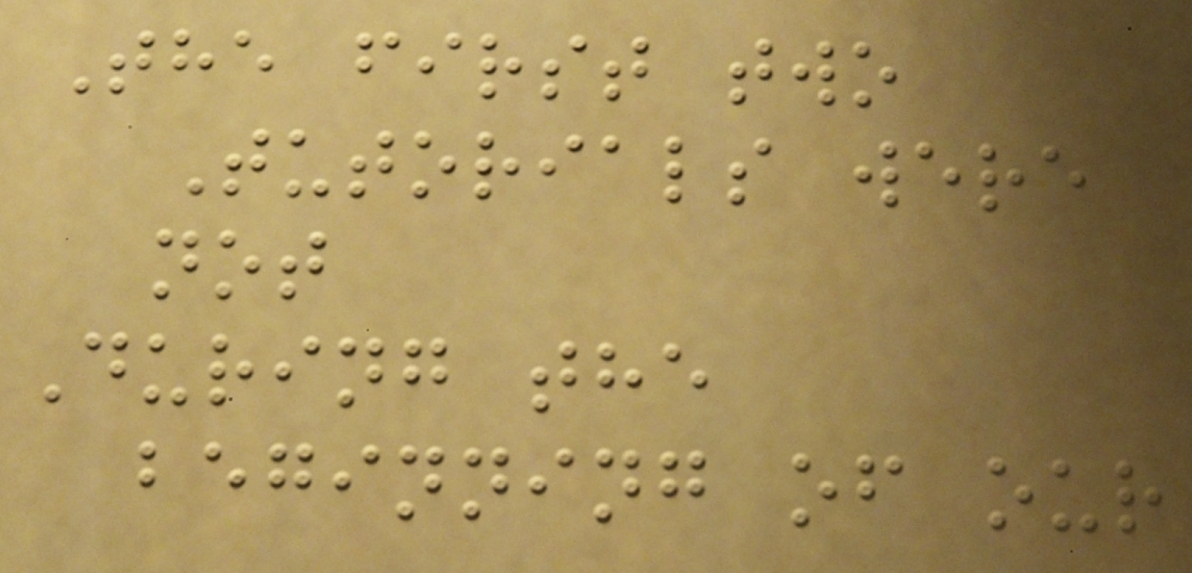The first two
Tutorials were
not
During the
beginning of our
